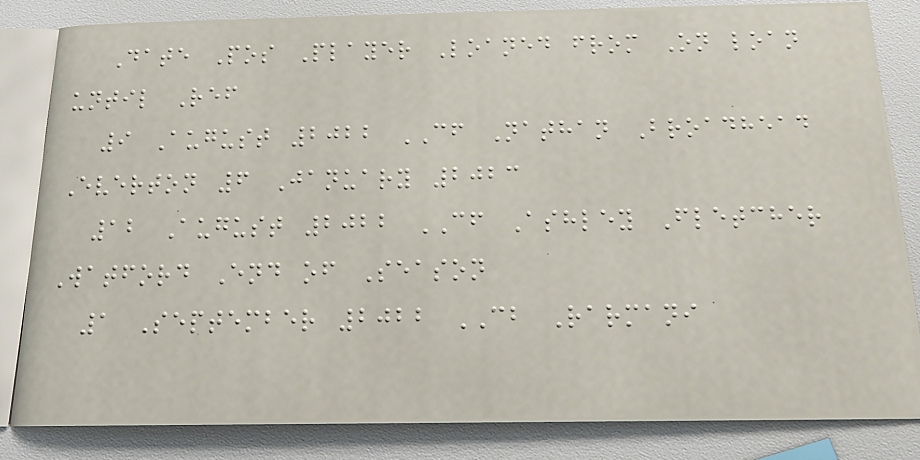Date Pos Player Loaned from On loan
until Ref
9 August 2022 CF Nathan Broadhead
Everton 6 January 2023
12 August 2022 CF Ashley Fletcher
Watford End of Season
1 September 2022 CB Rarmani
